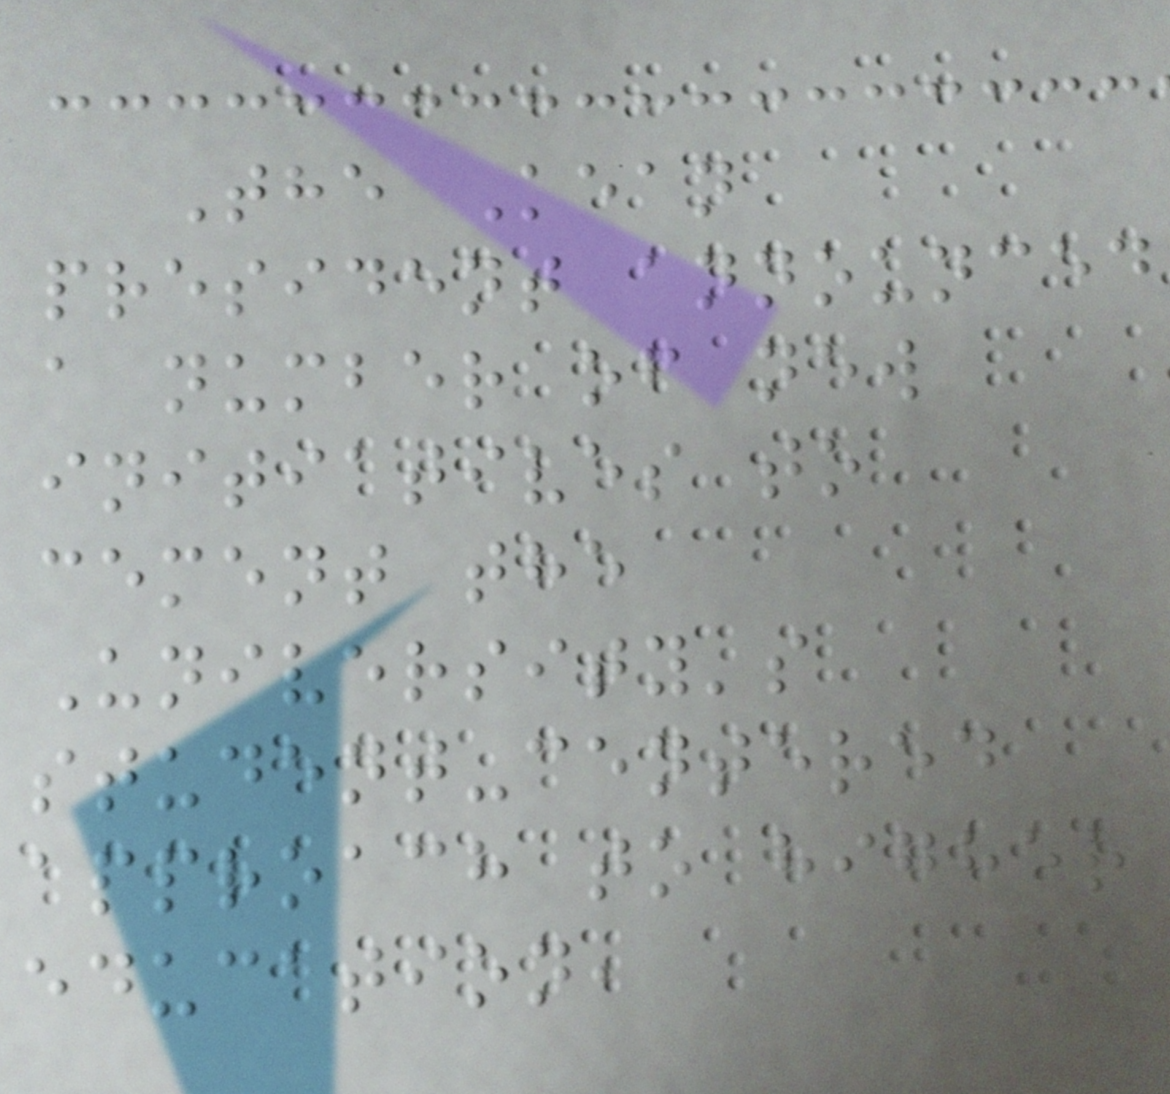The Kean
president announced
a number of new
initiatives to
cement the
University's
student-centered
approach to higher
education,
